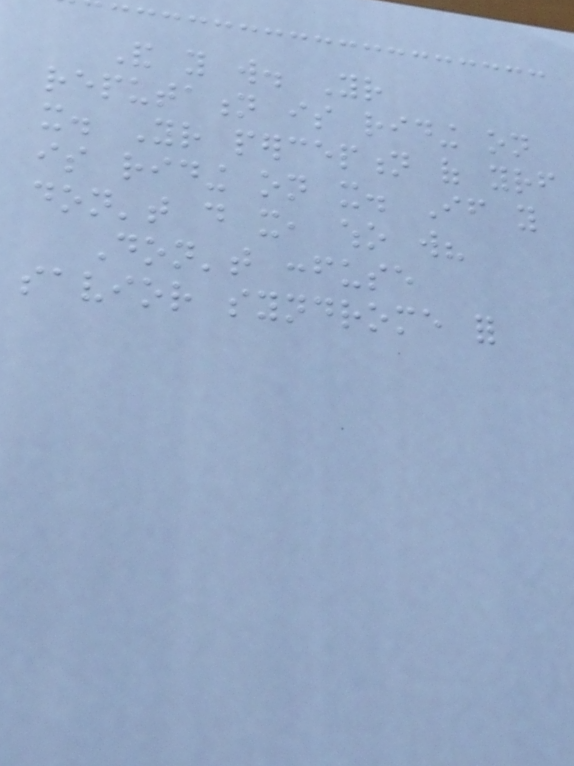And you will. Your
reputation is riding on
it. Your perception of yourself
is riding on it. If you
don't do it, who will?
Don't confuse
savior syndrome for
